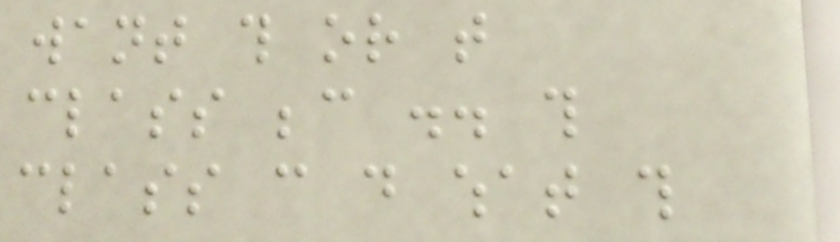want this or that
class because .. this
class can do what this
